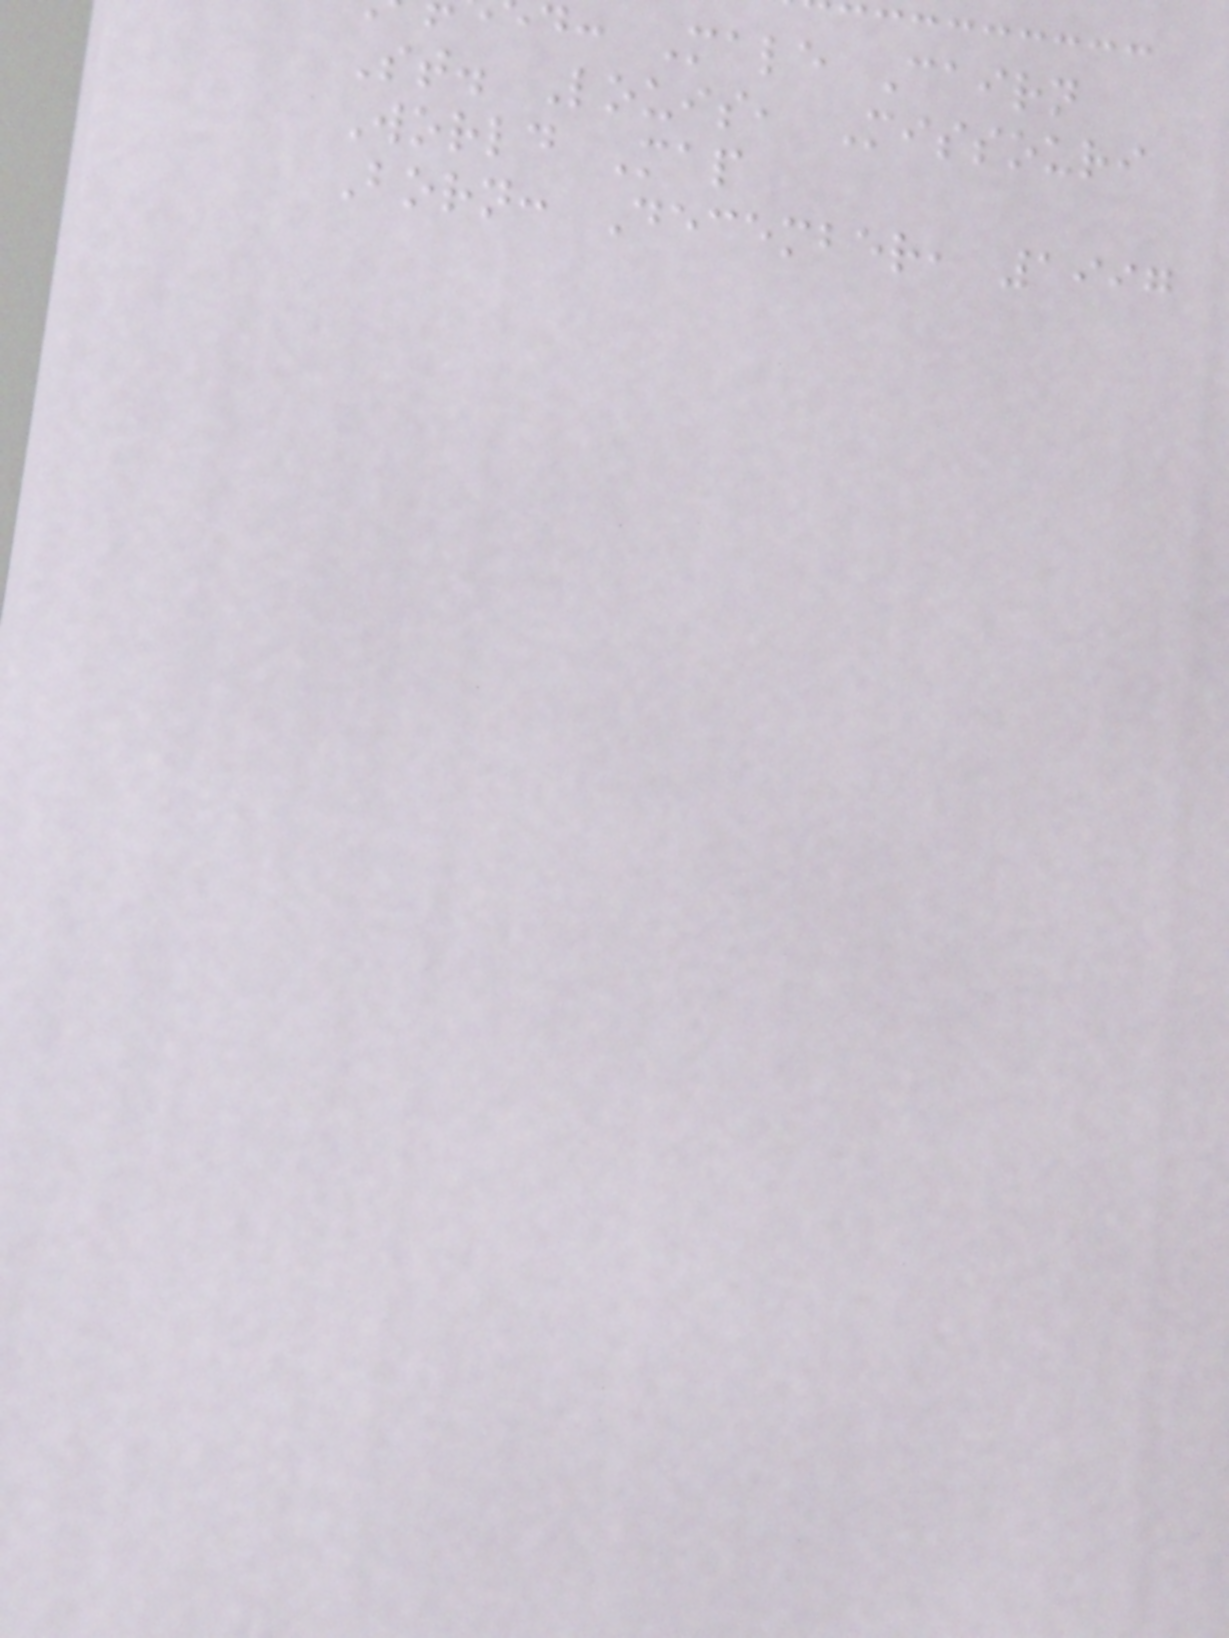d: Male Cairn
St. Louis, Missouri
World Map
Born: December, 1997
